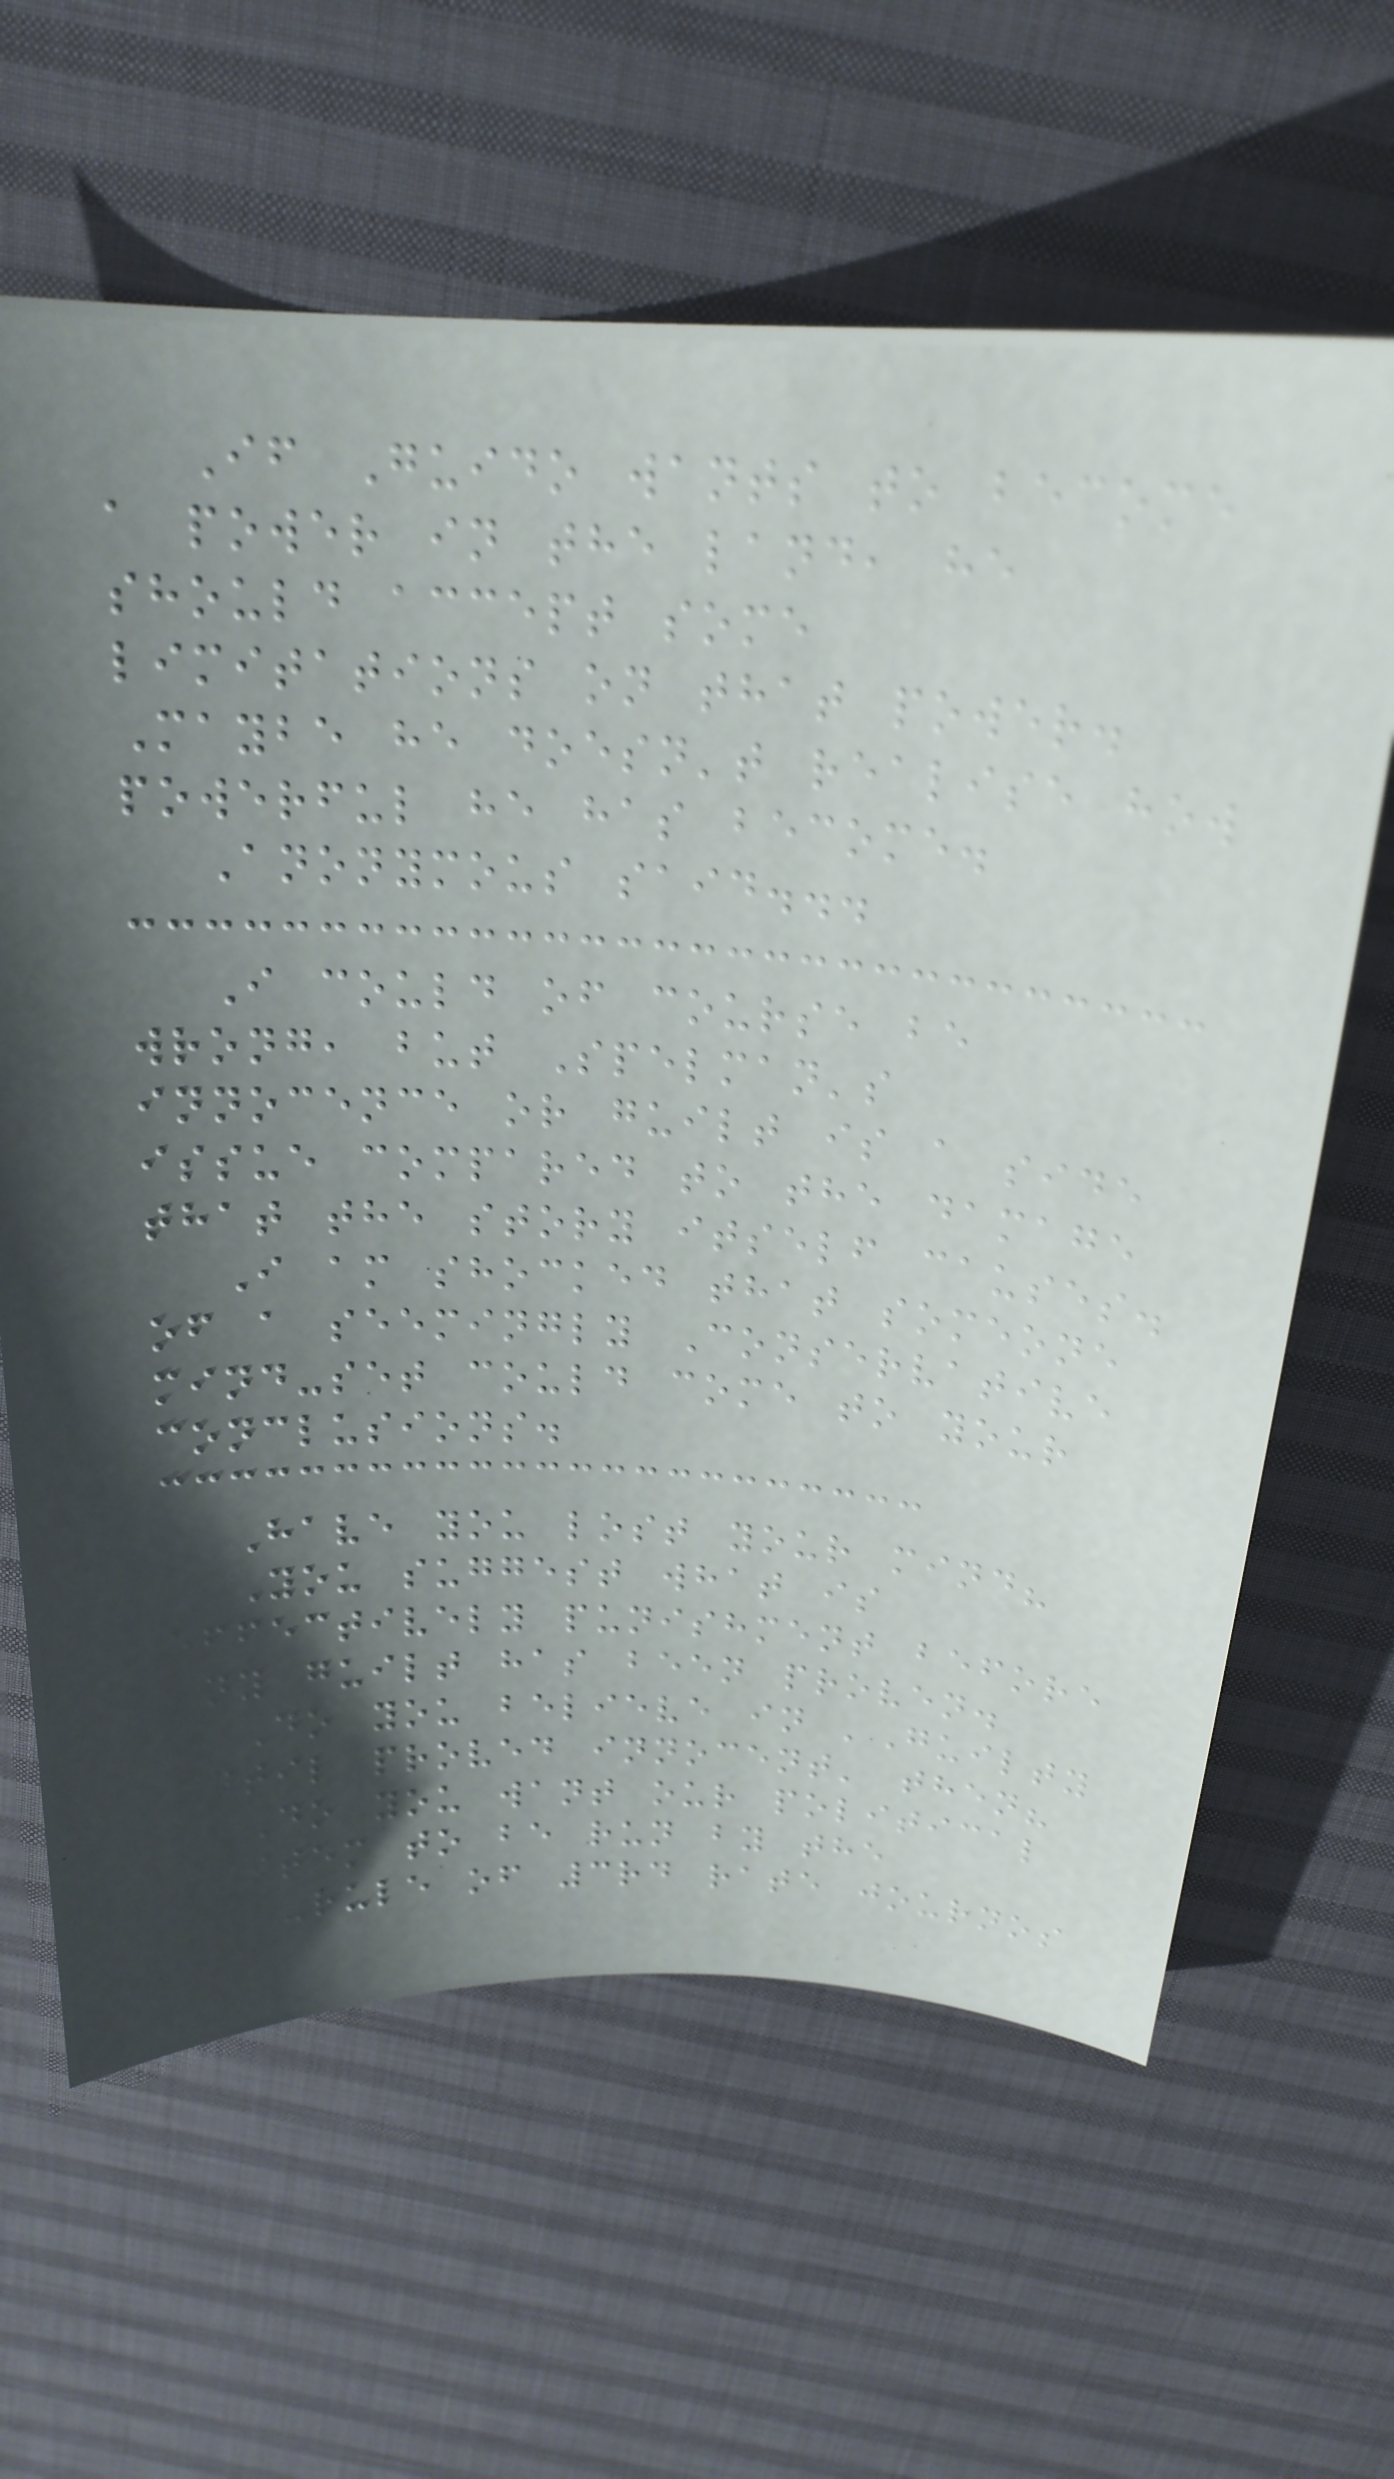If Guido wants to become
a power in the land, he
should accept some
limitations on that power.
Maybe he doesn't realise how
powerful he has become.
Anonymous said...
I could of course be
wrong, but Spelman's
innocence or guilt is a side
issue compared to the damage
that the story itself causes.
I am shocked that someone
of a seemingly Conservative
mind-set could come to your
conclusions.
Have you lost your mind?
You suggest what is
effectively punishment before
any guilt has been proven.
Do you believe in 'Guilty
until proved innocent' then?
Do you want our political
system to be run by the
mob-rule of 3rd rate journos
